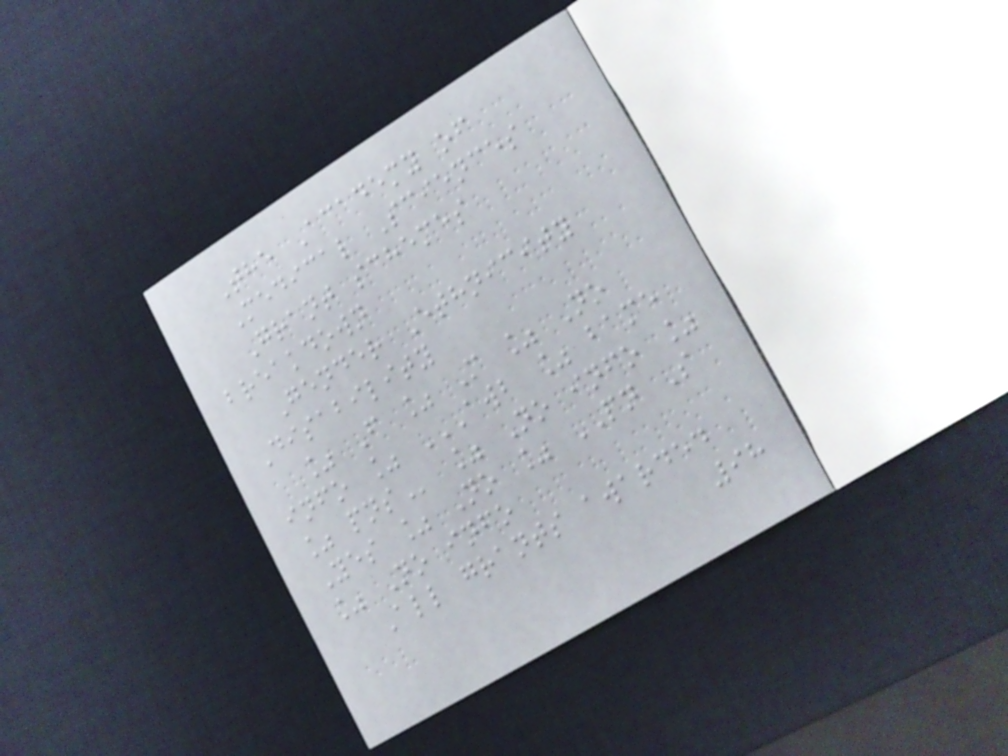The Academy of
Medical Sciences
Grant schemes
breakdown
Gender Ethnicity
Disability
% F % M % No
info % AWB % BAME
% PNS % No info %
Yes % No % PN S
% No info
All grants awarded
98
